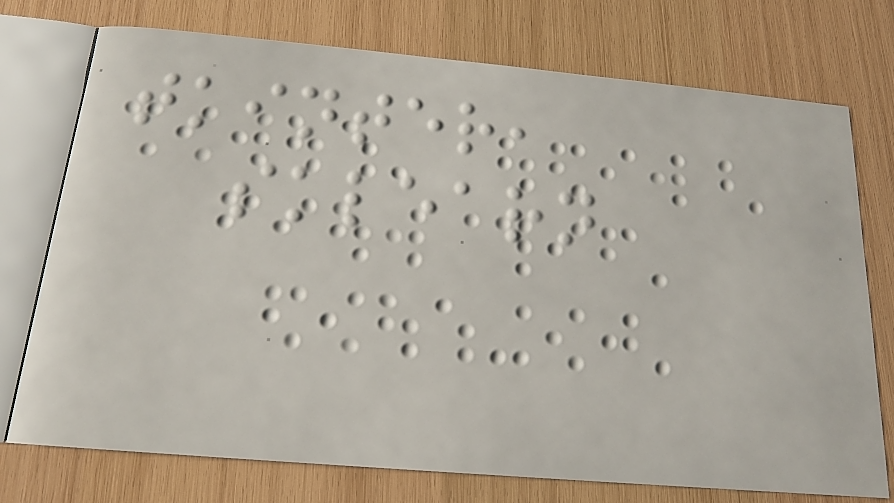tkinter,
sklearn
